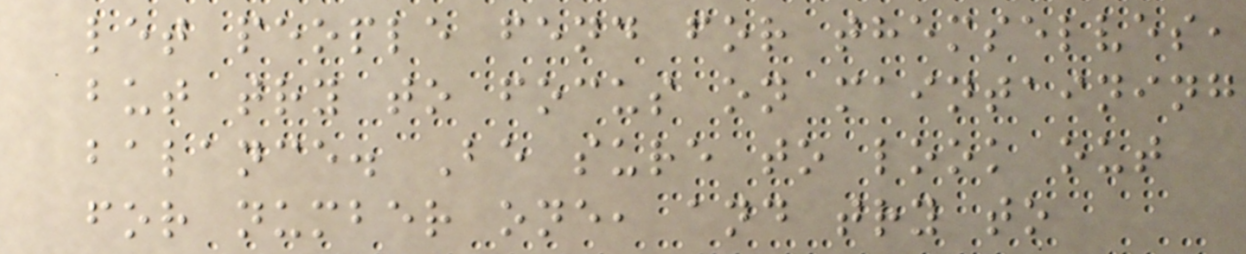let people fend for themselves,
but try to focus on maintaining
balance. Be sure to look out
for number one, and try to
